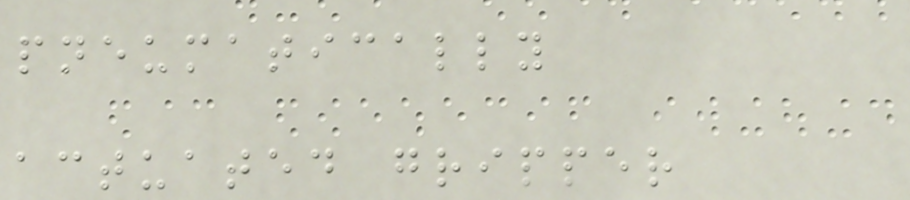pneumatically
actuated gripper
